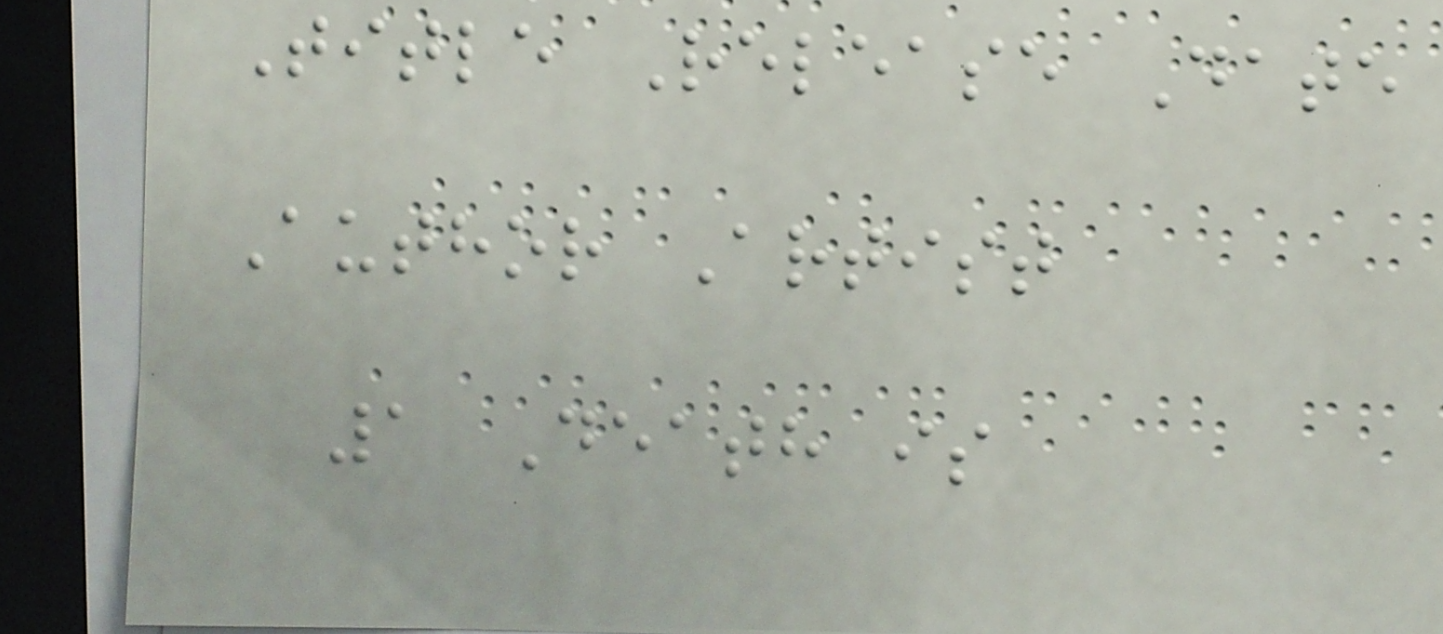Title Release Date
Author Artist
1 Death is
